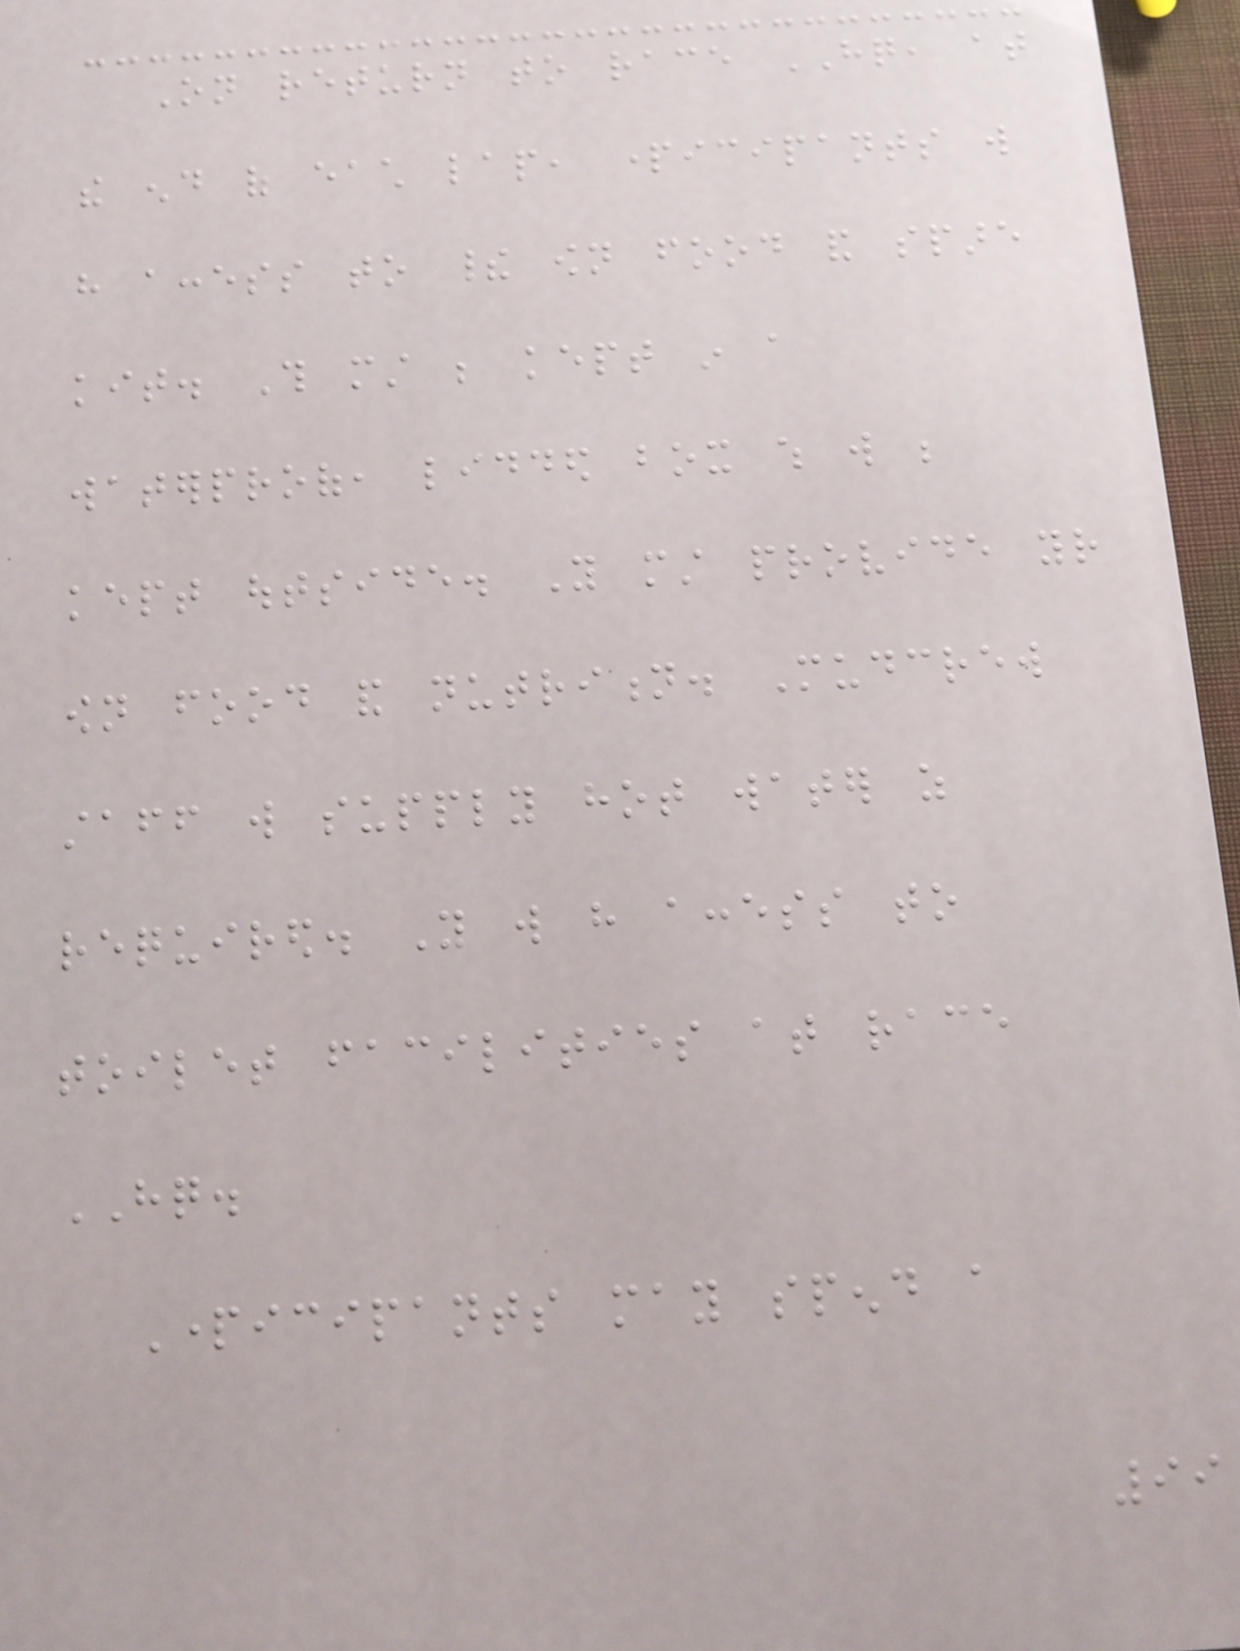On return to race HQ, at
the end of each lap, participants will
have access to their own food and spare
kit. This must be kept in a
waterproof, lidded box which will be
kept outside. You must provide your
own food and nutrition. Mudcrew
staff will supply hot water as
required. You will have access to
toilet facilities at race
HQ.
Participants may spend a
99
